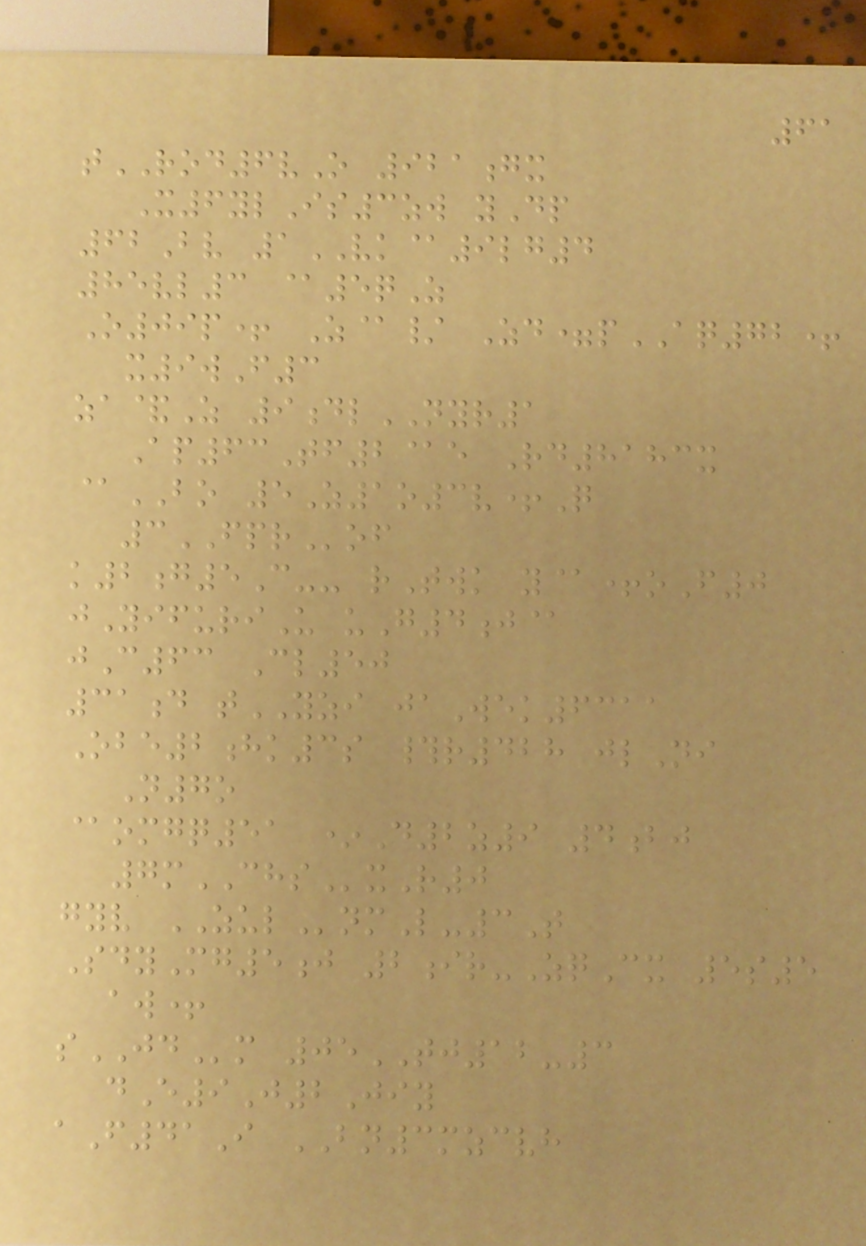61
tROD6vO 921gx
X6ylIs3zw yDp
62Bv 1VK@9lg4
85vl3 @5qZ
O09p+ Z@/ Zd=pAQ72+
x9wF3
za&Z 9dlNYR1
Ap63Tf2@e Rd8183x
@BO 5Z1o3v+Q
3FPRof
k2g5C-- rTwk y@+oF0
jYifuriU uG4j@
jC63 Cl50
31d tYZI jaWek6311
Obe2hk3s #r428 jlNi
N7o
@omgq51 *D2z9 4bj
7mCHSxR0
gyv ZULnmL-3T
SdyMg5j 2ir-ZqCx 5s5
aw+
sJDm 05TJ12-3
dE9J2Jiy
aF41I BN3mzcvh
